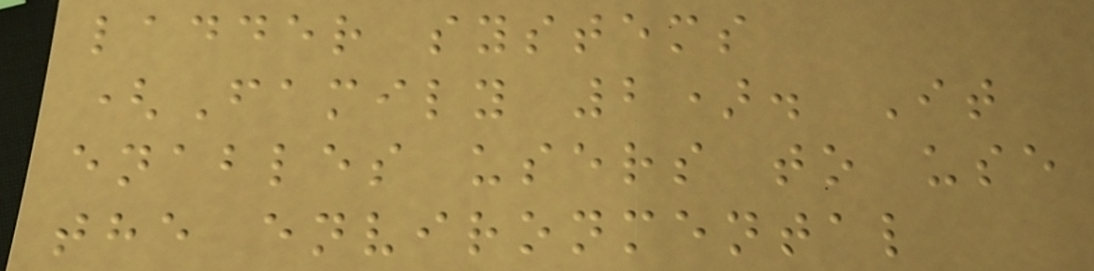ladder systems
(Family 2). It
enables users to use
the environmental
